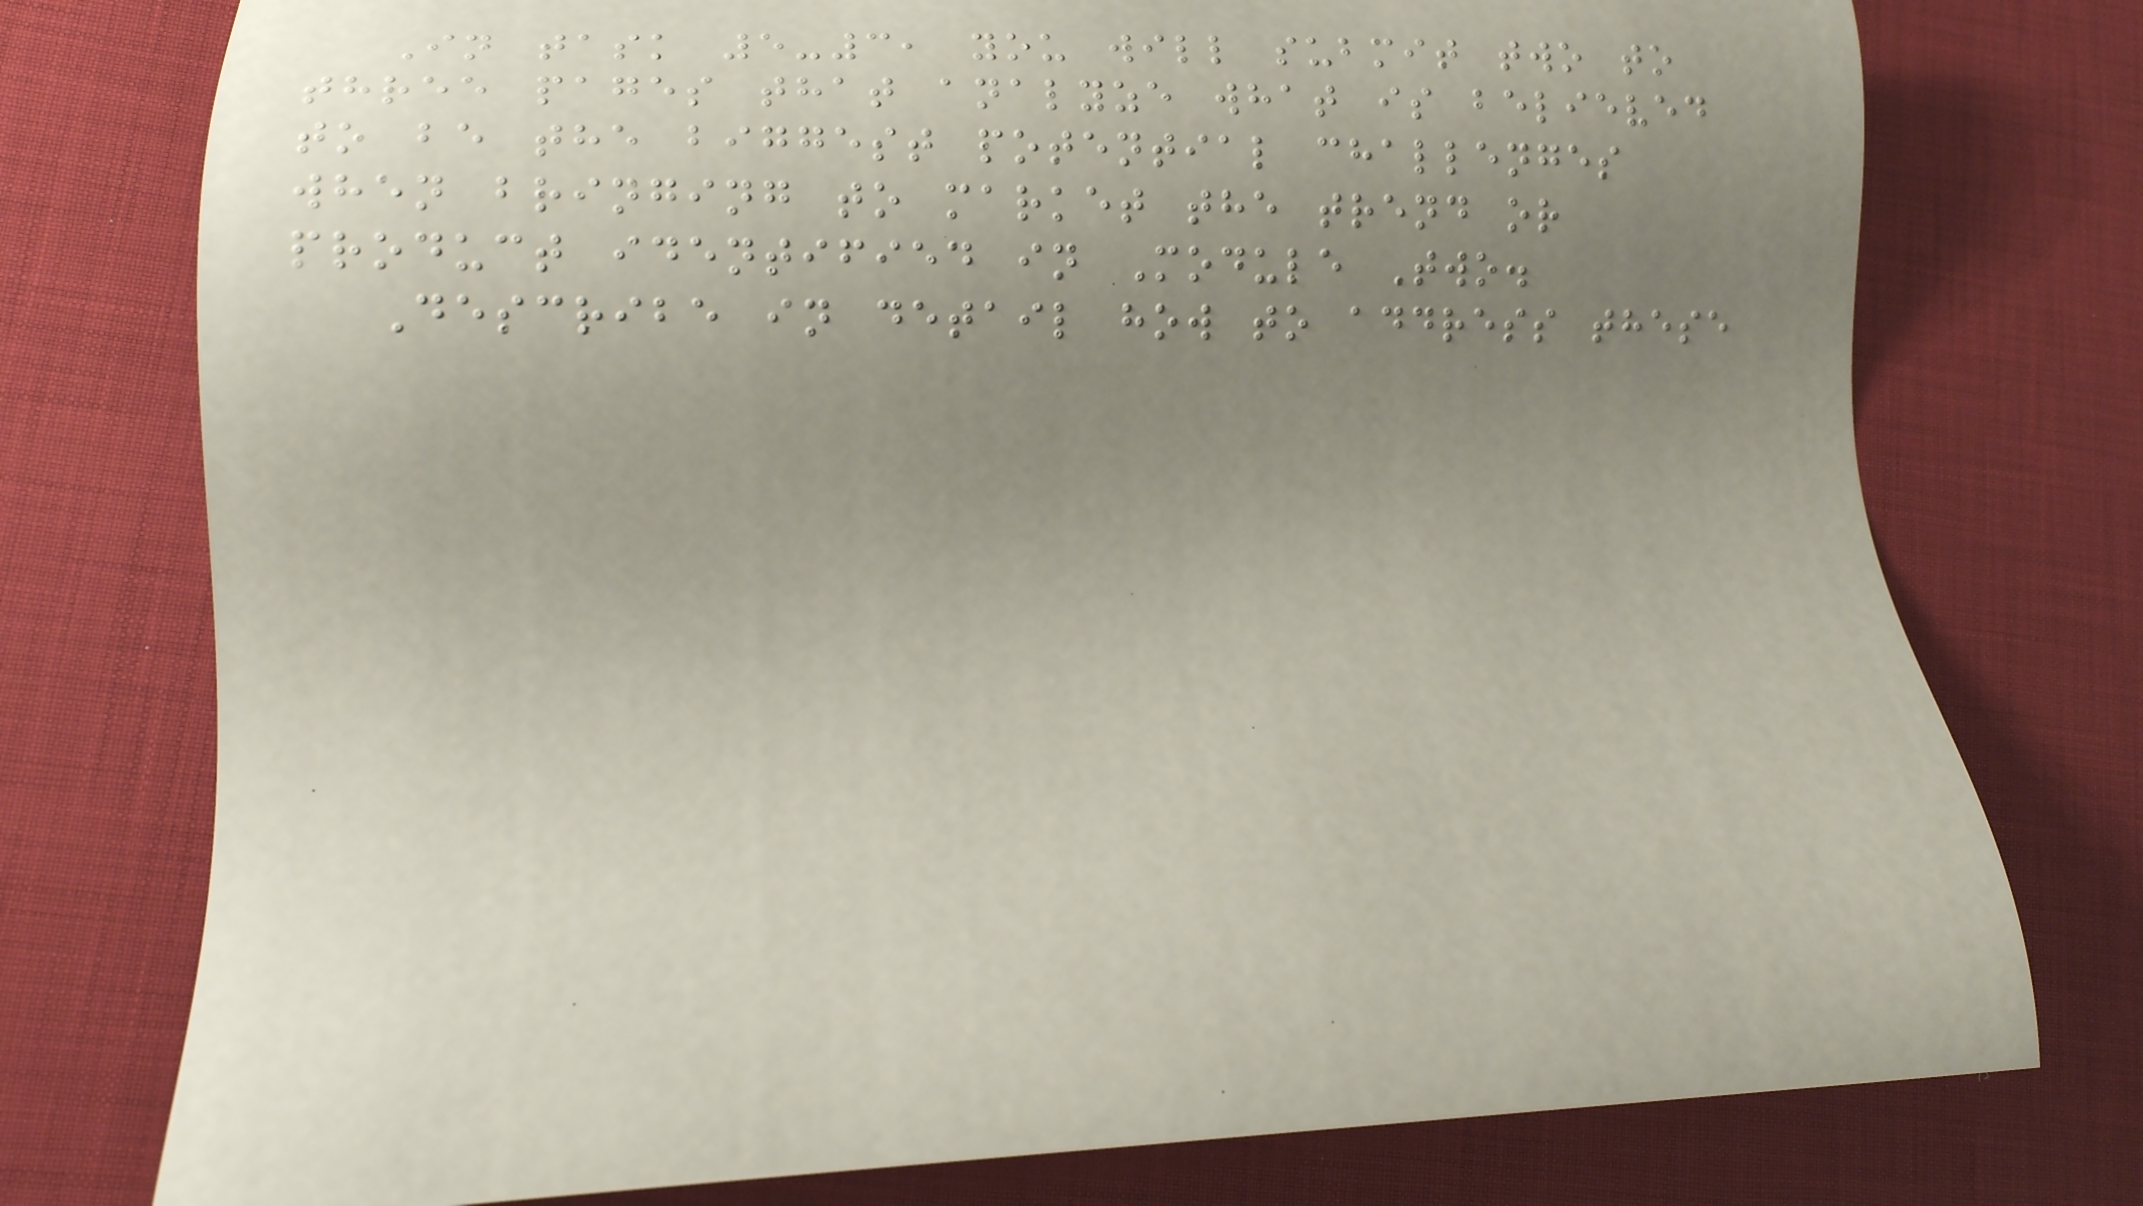In task 5-3, you will submit two to
three pages that analyze what is believed
to be the biggest potential challenges
when bringing to market the trend or
product identified in Module Two.
Describe in detail how to address these
